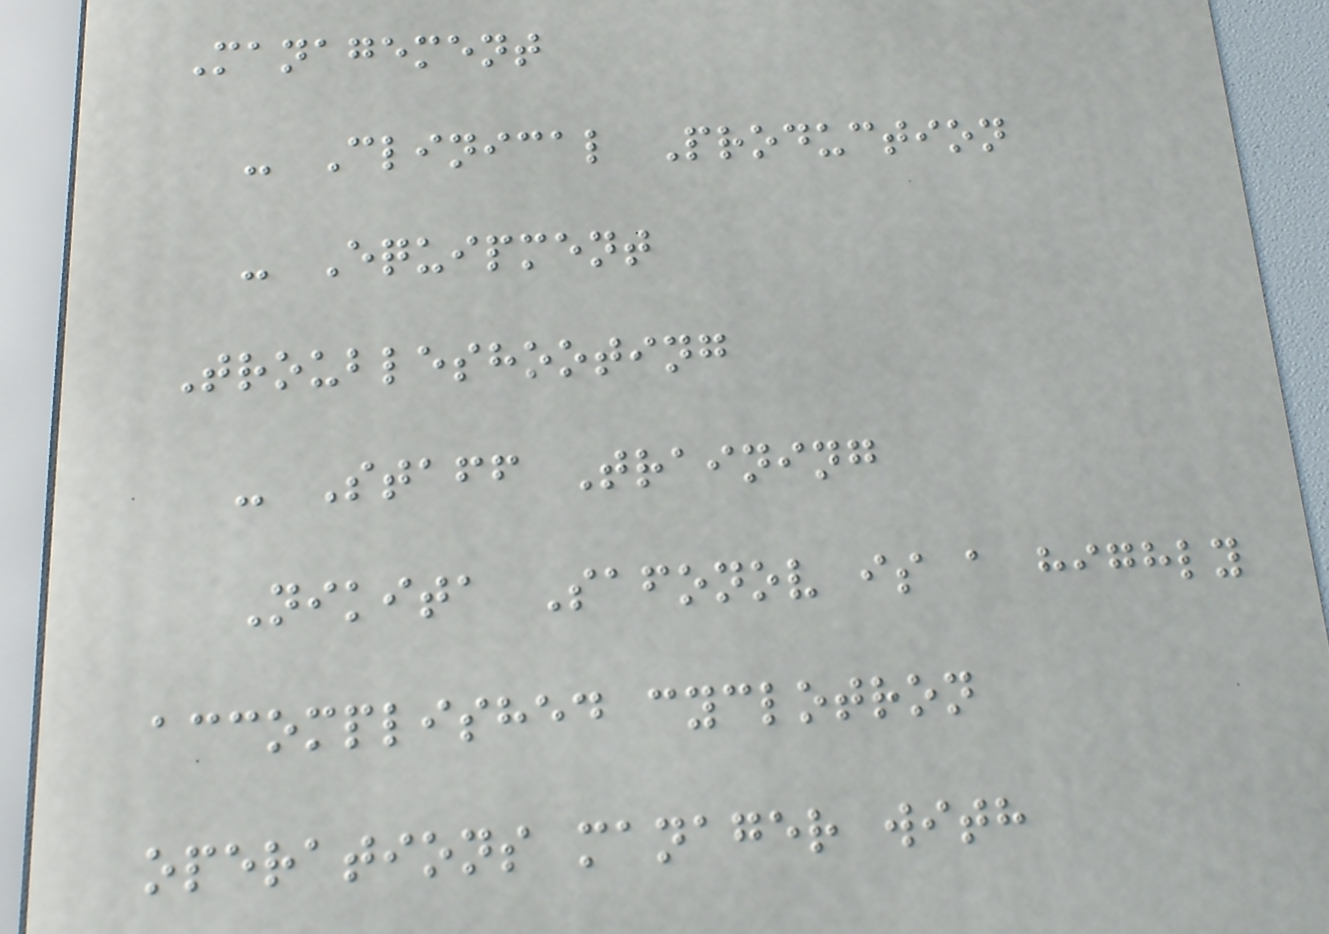Management
- Clinical Production
- Equipment
Troubleshooting
- Staff Training
Nikita Safonov is a highly
accomplished cyclotron
operations manager with
